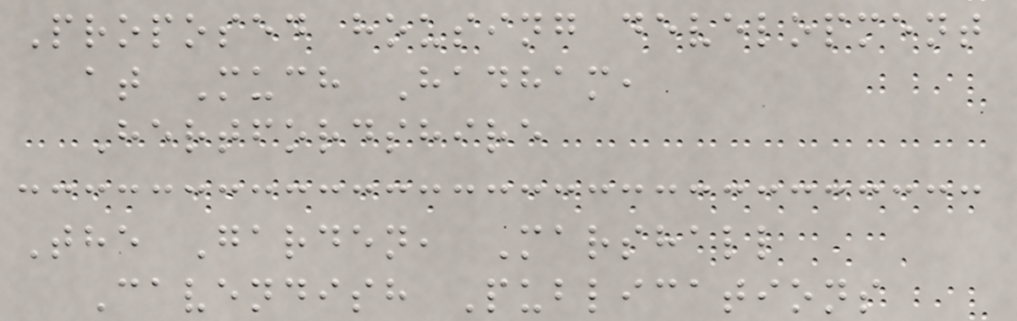Proposed housing development
at Much Hadham,
Hertfordshire
The Garden, Marshall
Cavendish Publications
